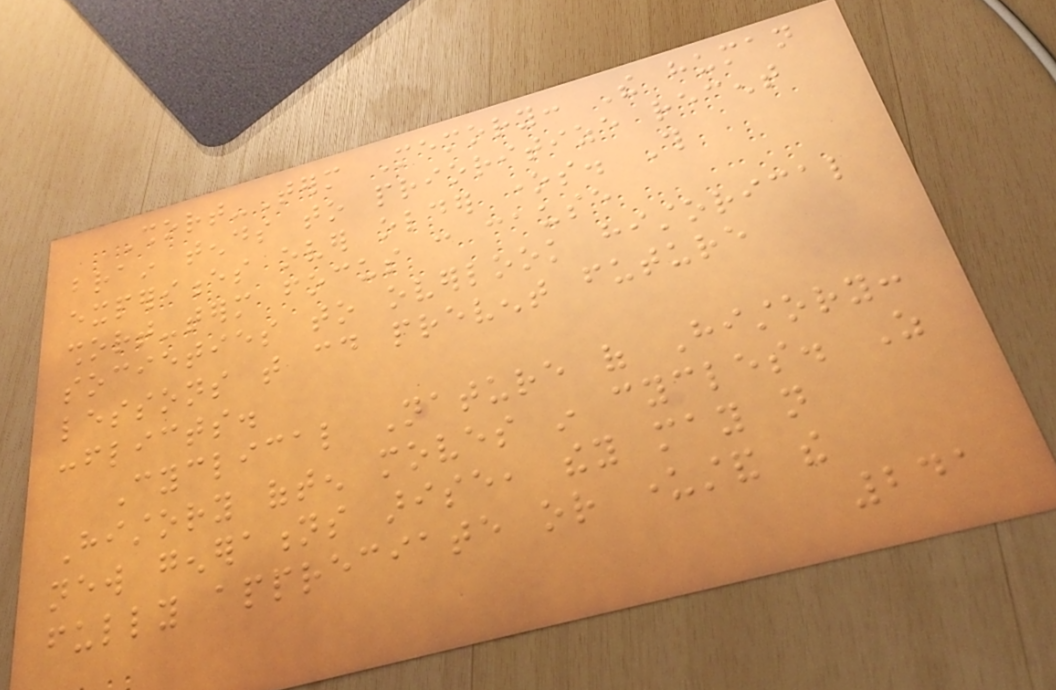Short-Term Memory: The human
brain tends to prioritize recent
experiences over older ones. This
short-term focus can cause
societies to overlook historical
lessons that could prevent future
conflicts.
Cyclical Nature of History:
History often moves in cycles. As
new generations arise, they may not
fully appreciate or understand the
241
